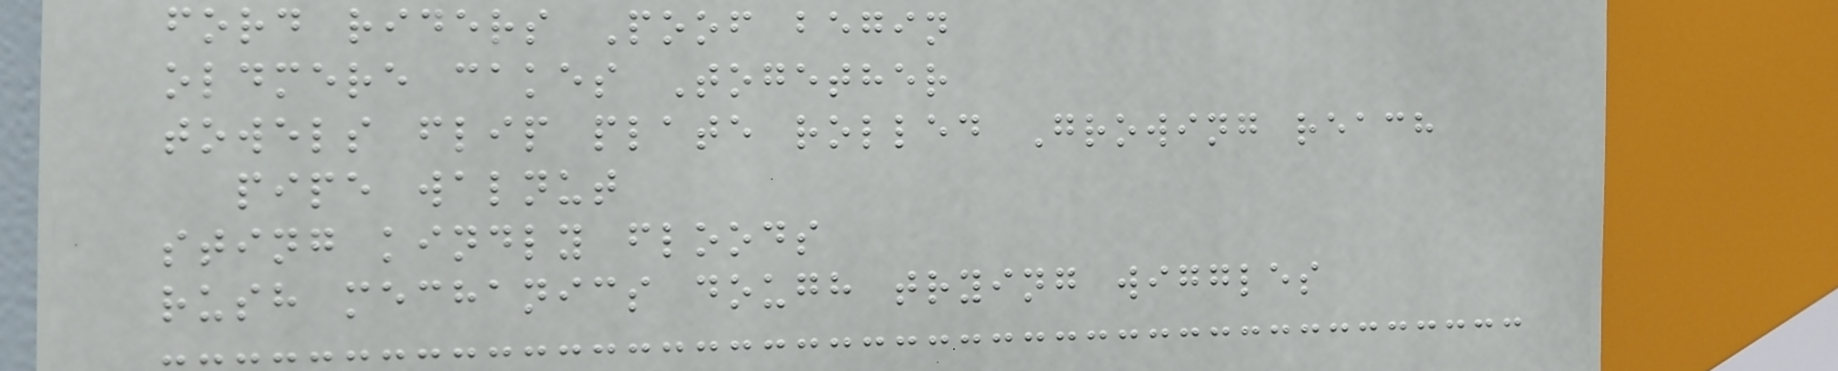ford riders Poof begin
oldmere cakes Together
towels flip plate rolled Growing reach
pipe walnut
sting kindly floods
rush mechanics dough trying wiggles
